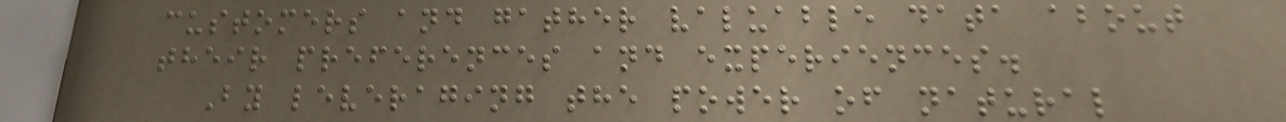customers and gather valuable data about
their preferences and experiences.
By leveraging the power of natural
